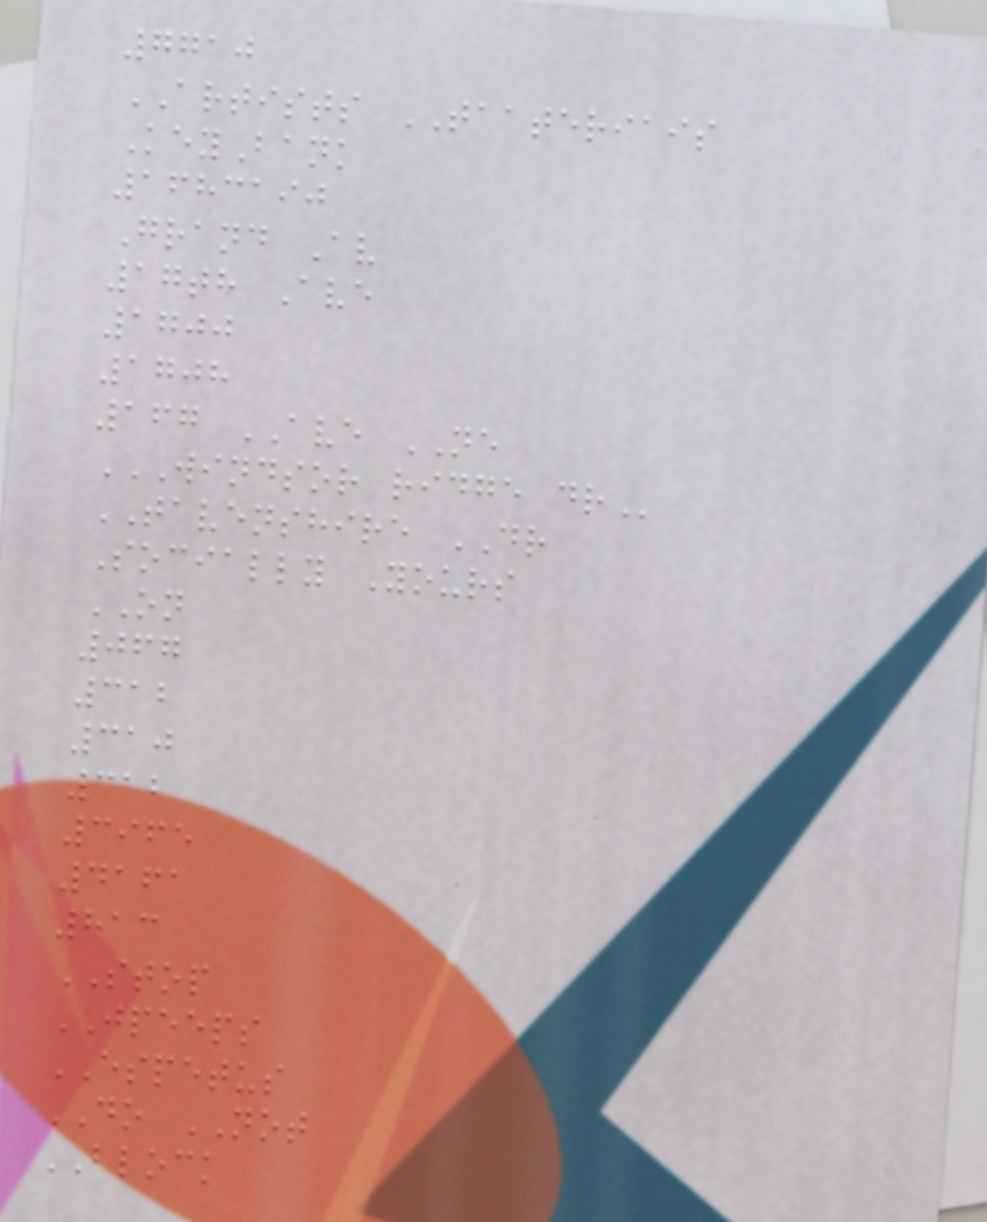7710
ARTISTS TAATERIAIS
KeyBank
1683190
Grand Av
17th Ave
1700
1708
167 AVE NE
WINDSOR RIDGE DR
TAVENSHIRE DR
Socially Yours
ON
067
312
310
312
3965
4161
813
STOP
JPEEPS
ESPETUS
DO NOT
BLOCK
